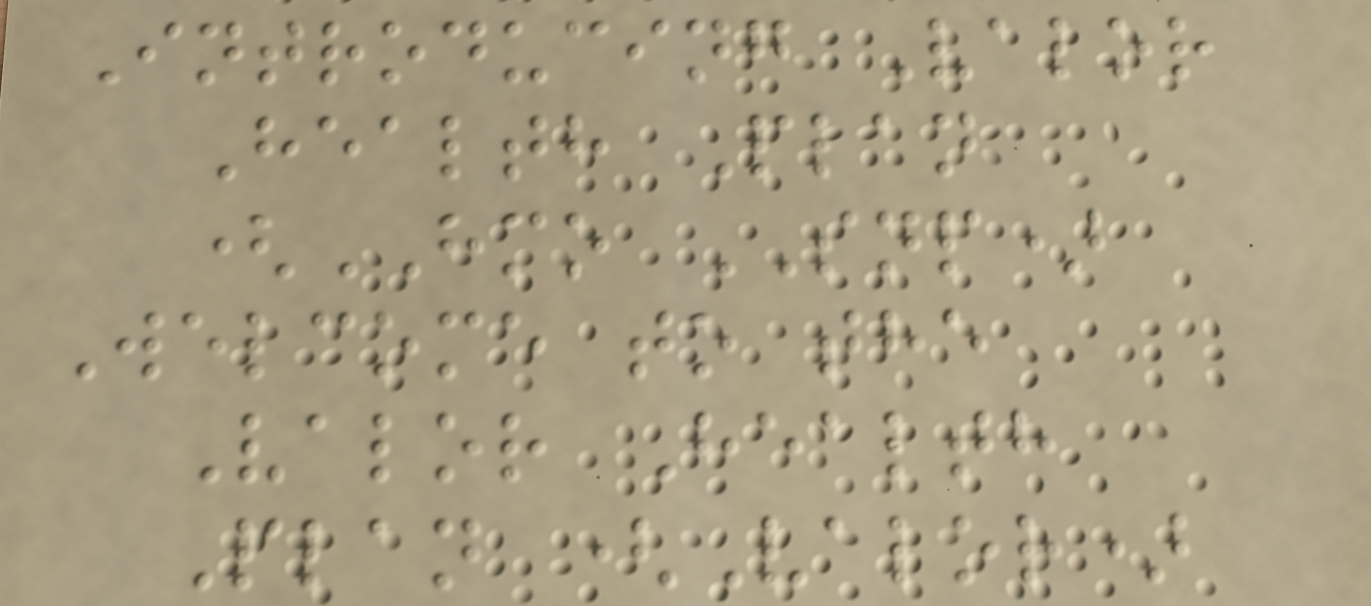Introducing Valor
Health Plan
(HMO SNP)
Welcome to the
Valor Health
Plan (Valor)
